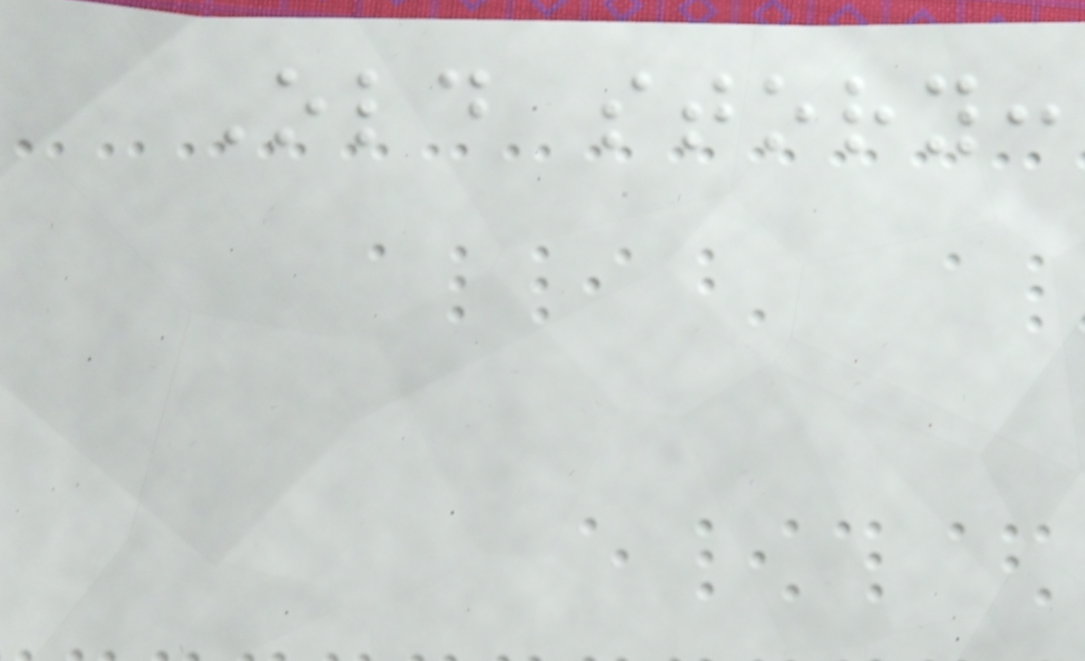Old story:
